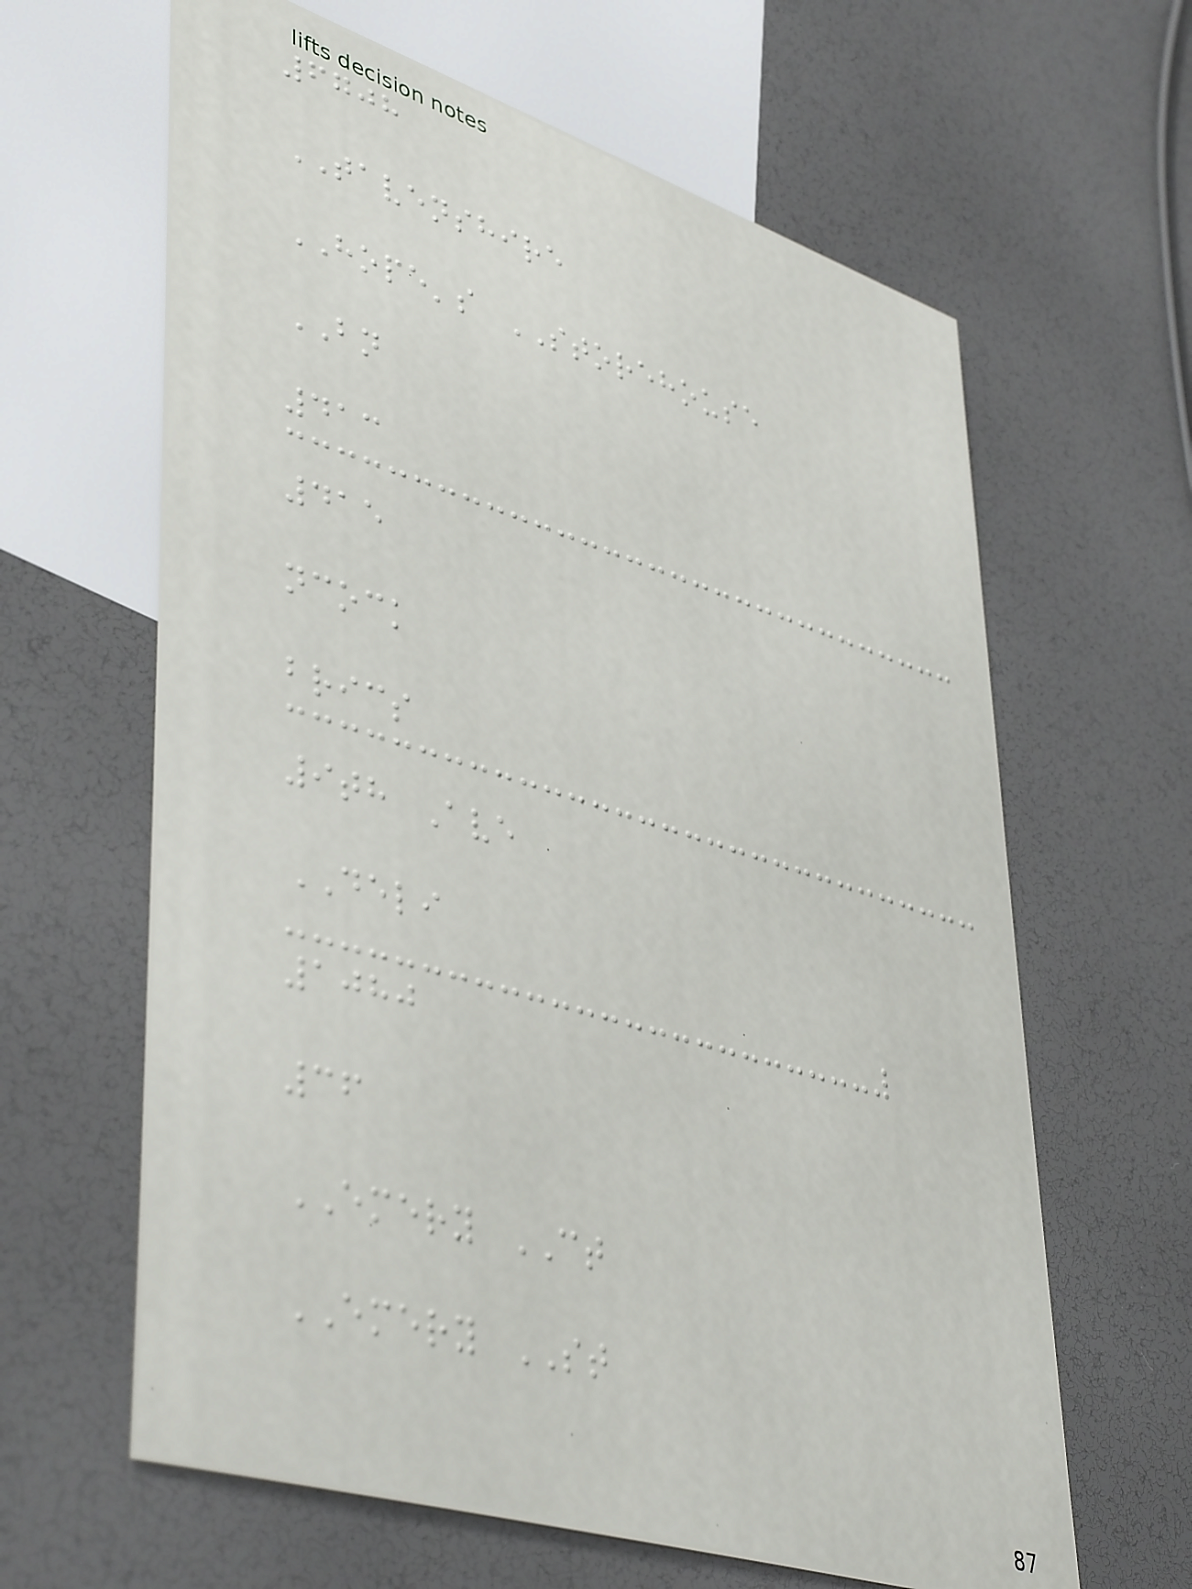6708
TAVENSHIRE
HOPE's STOREHOUSE
BN
413
415
ncock
brics
9th Ave
DELI
1080
36
EMERY CT
EMERY ST
